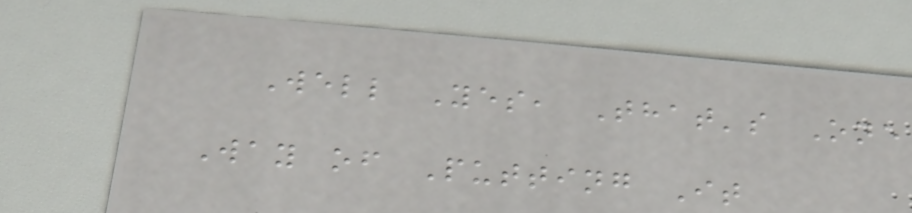Well Yes, That's One
Way of Putting It
